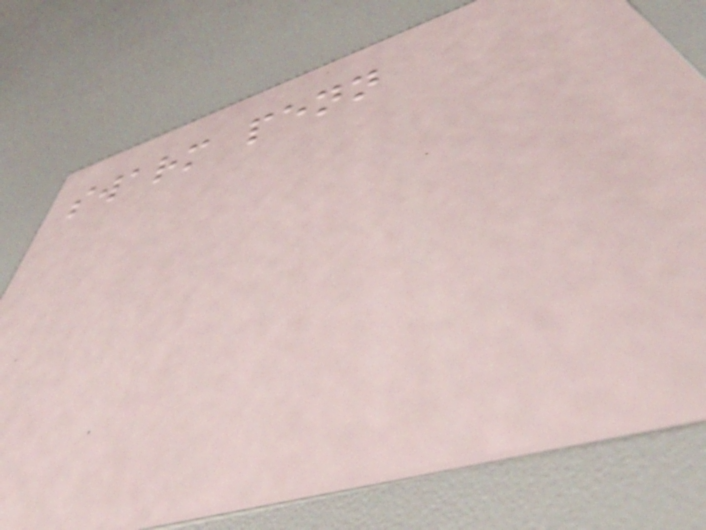swarm penn
